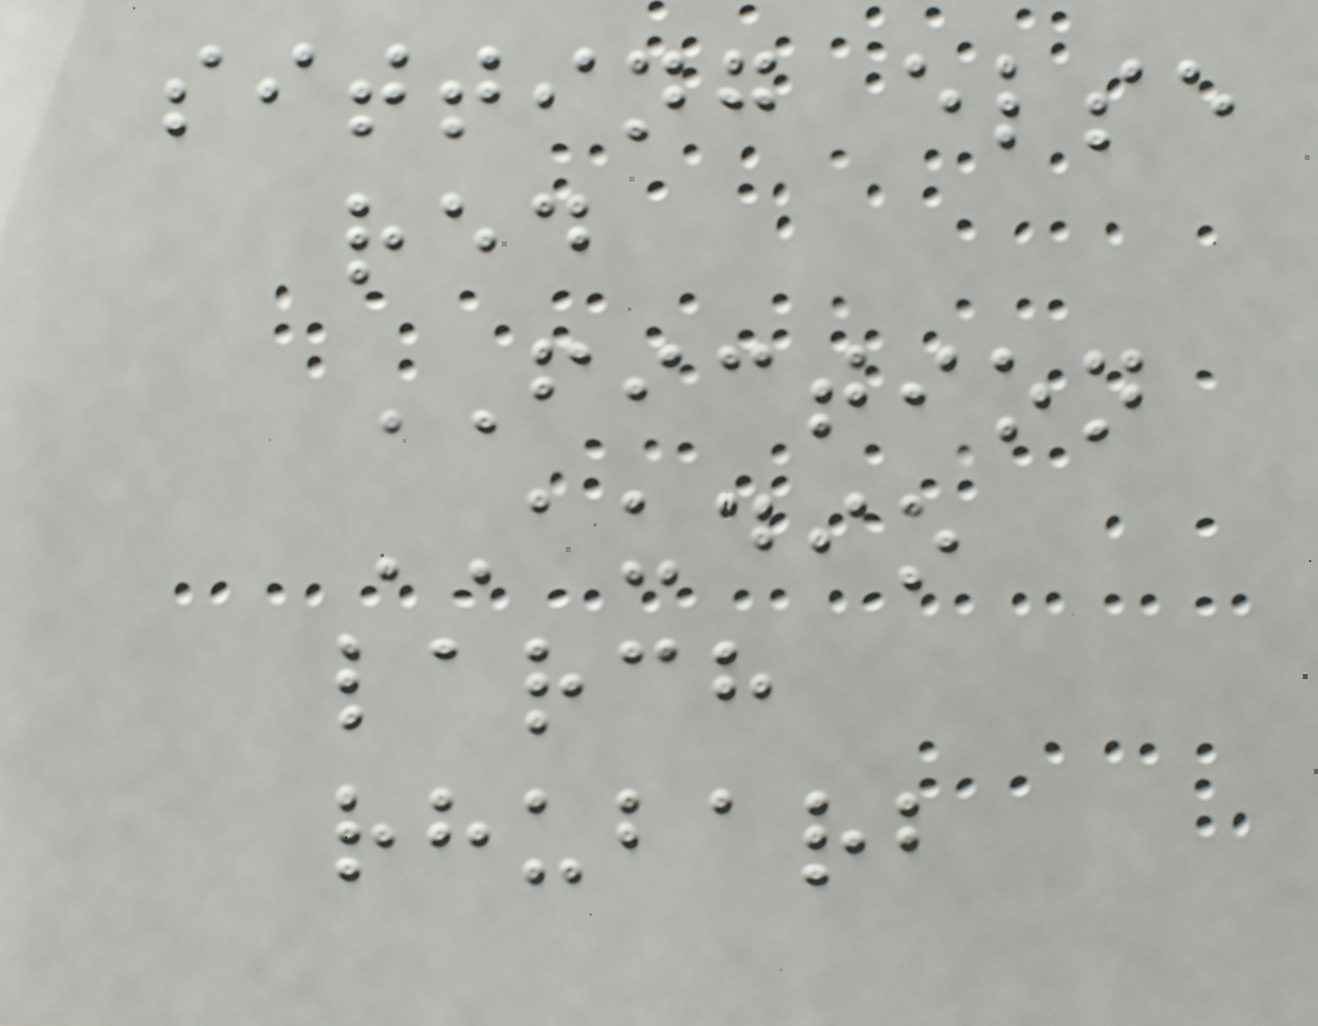sitting else
red
FICTION
AUDIO
larch
rhubarb
